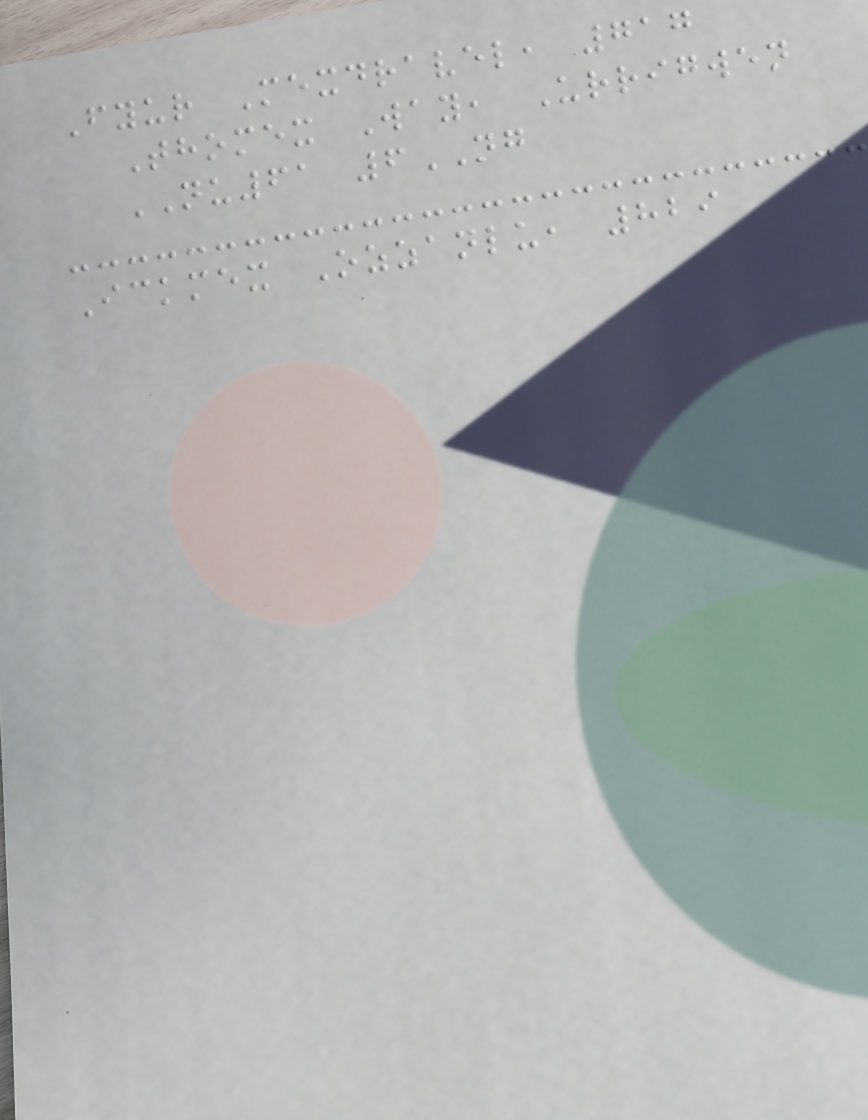Fyur Mexdravel, 717
Thomex Way, Urrigwen
NU61 6NG
Ickmex Ozzanlu, 829
